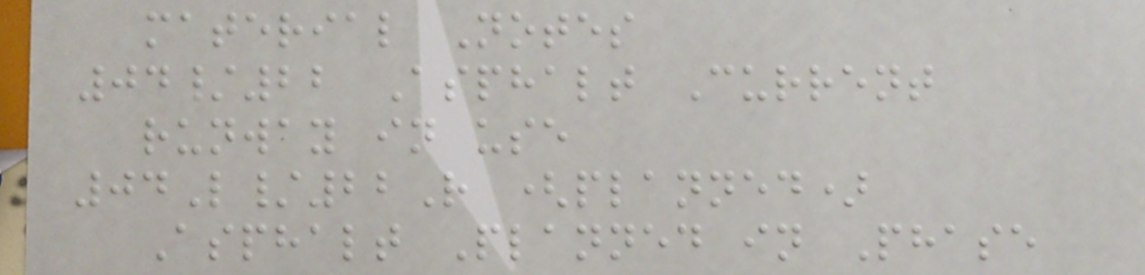material Notes
04/22 Asphalt Current
runway in use
04L/22R (planned)
Asphalt Planned in Phase
